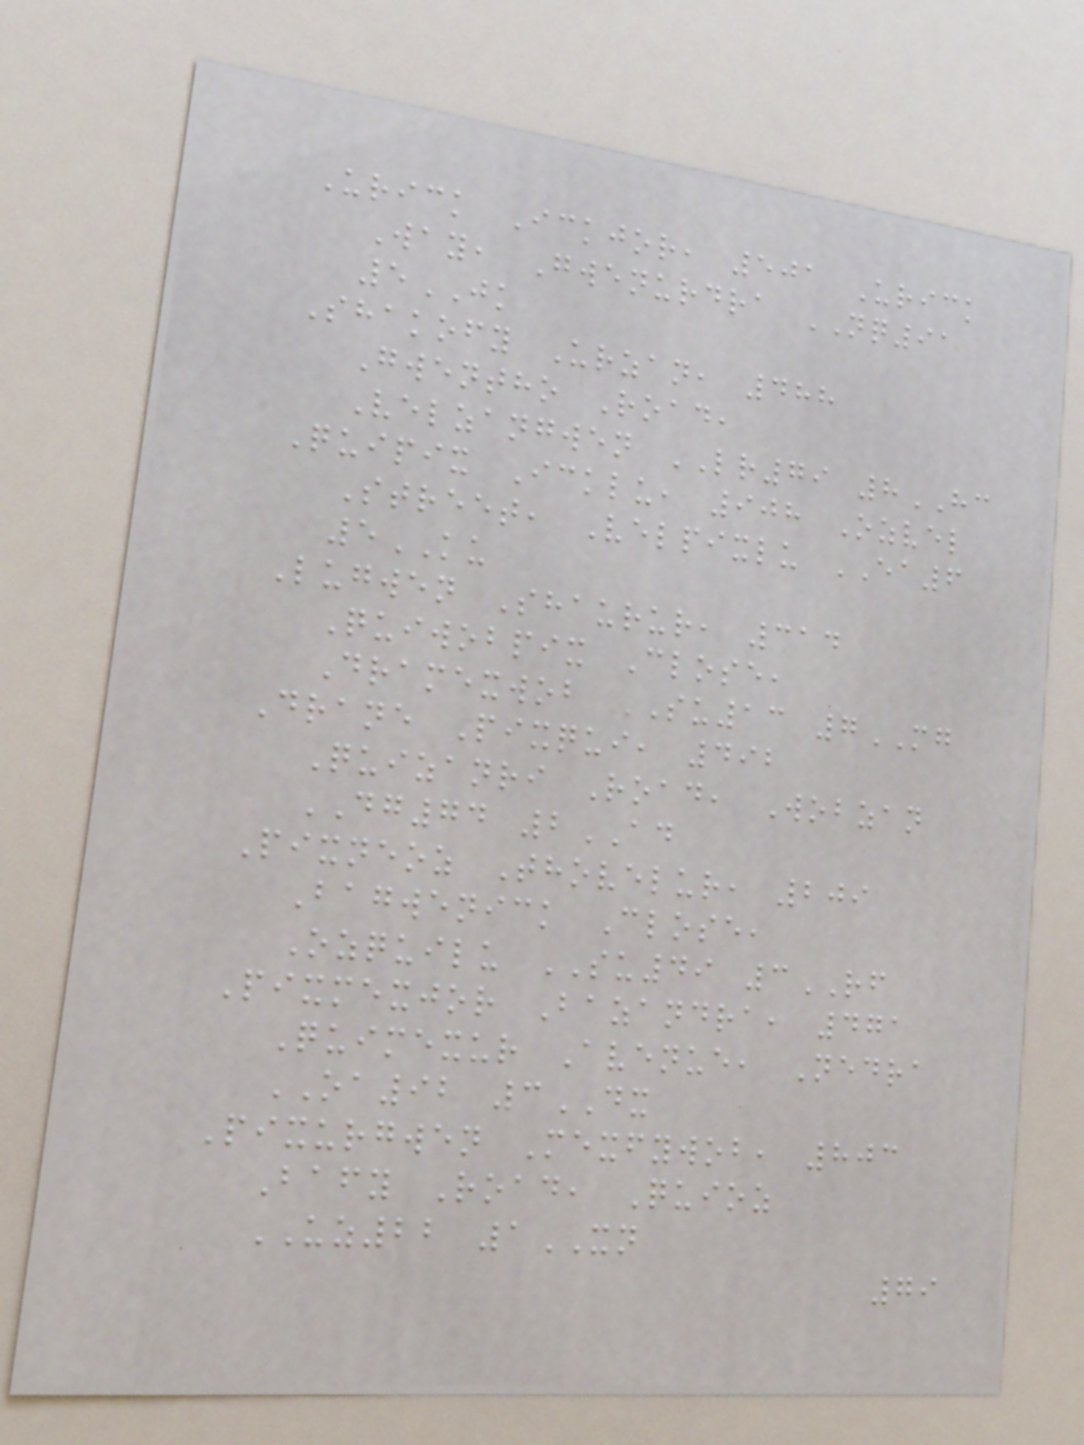Urick Ickjor, 501 Urick
Way, Gwenurdra NQ91
5JK
Shakofy Urzan, 488
Gwentho Road,
Velzangwen LR79 8HC
Quipix Icklu, 908 Ozvel
Street, Velpixlu EA6
5KU
Lugwen Shaurur, 314
Quiwobpix Close,
Dramexwob SU13 7MG
Drane Pixqui, 492
Quizanri Road, Wobzan
DG74 2AD
Pixneoz Thovelur, 209
Bagwenick Close,
Ozquilu SU49 3RF
Pixmexjor Bazandra, 471
Quimexur Avenue, Nedra
OA92 3DX
Pixurgwen Mexfywob, 803
Bafy Road, Quioz
UZ22 1XN
79
